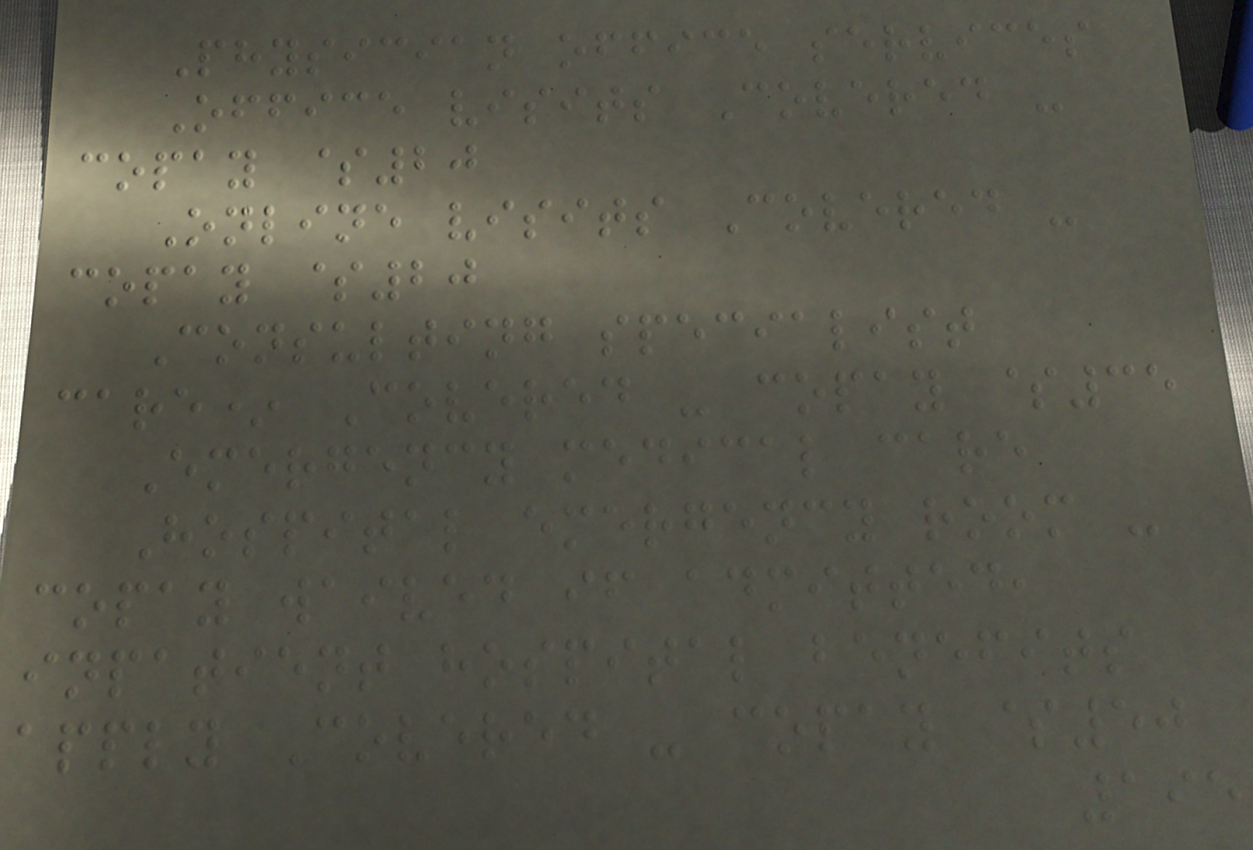Physician office services
Office visits Covered -
copay $20
Online visits Covered -
copay $20
Consulting specialist
care* Covered - copay $35
Emergency medical care
Hospital emergency room -
copay waived if admitted,
inpatient hospital benefits
apply Covered - copay $50
195
